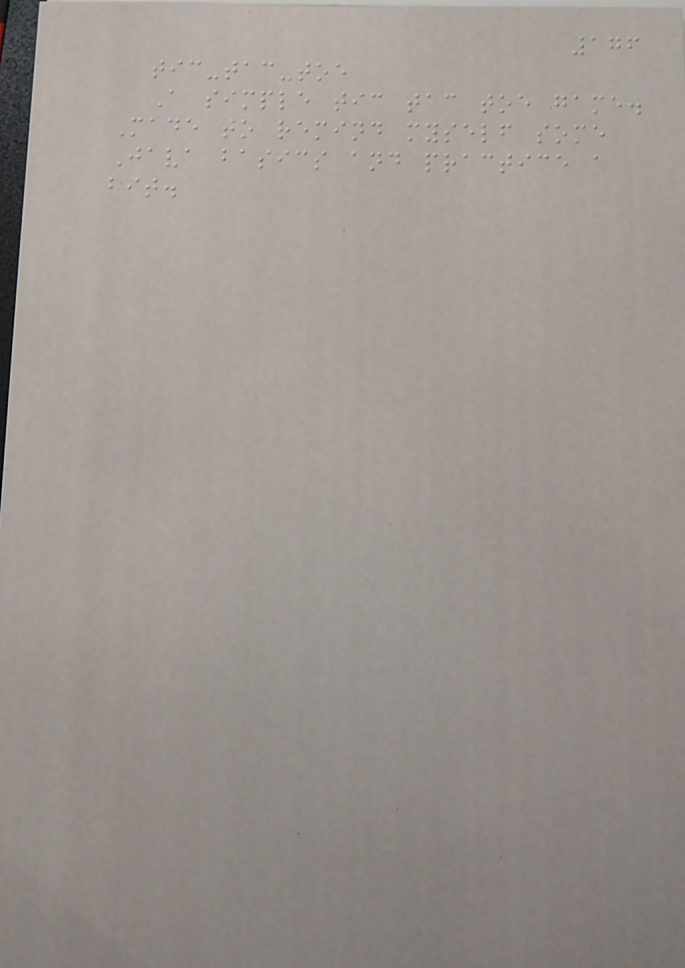176
tic-tac-toe
A simple tic tac toe game.
Made to remind myself some
Java basics and practice a
bit.
